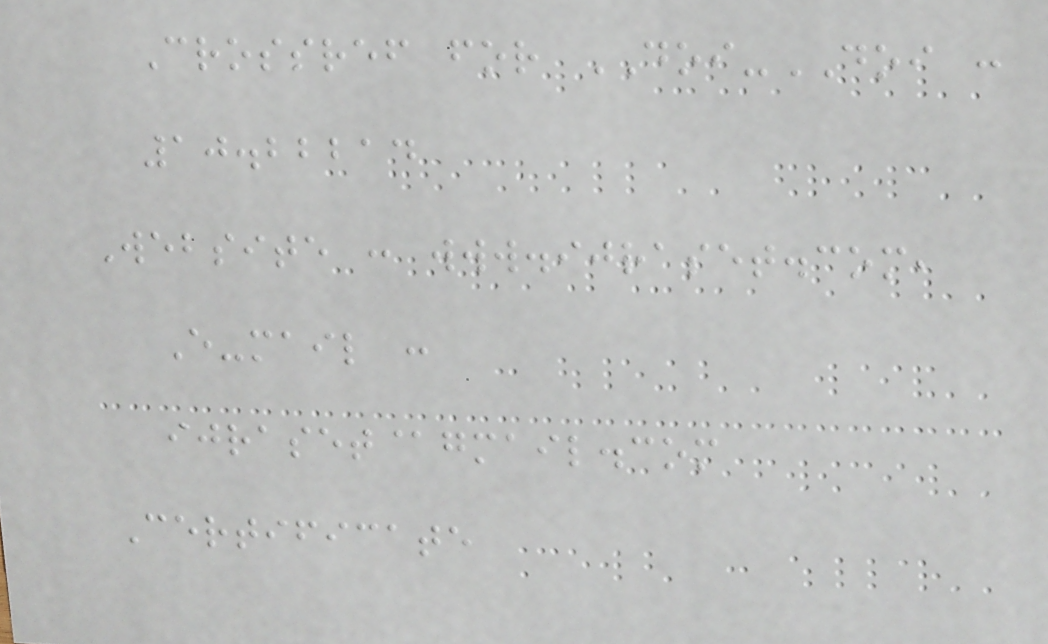Crossref for DOI-DOI :
10.22214
Website : www.ijraset.com,
E-mail :
ijraset@gmail.com
Certificate
